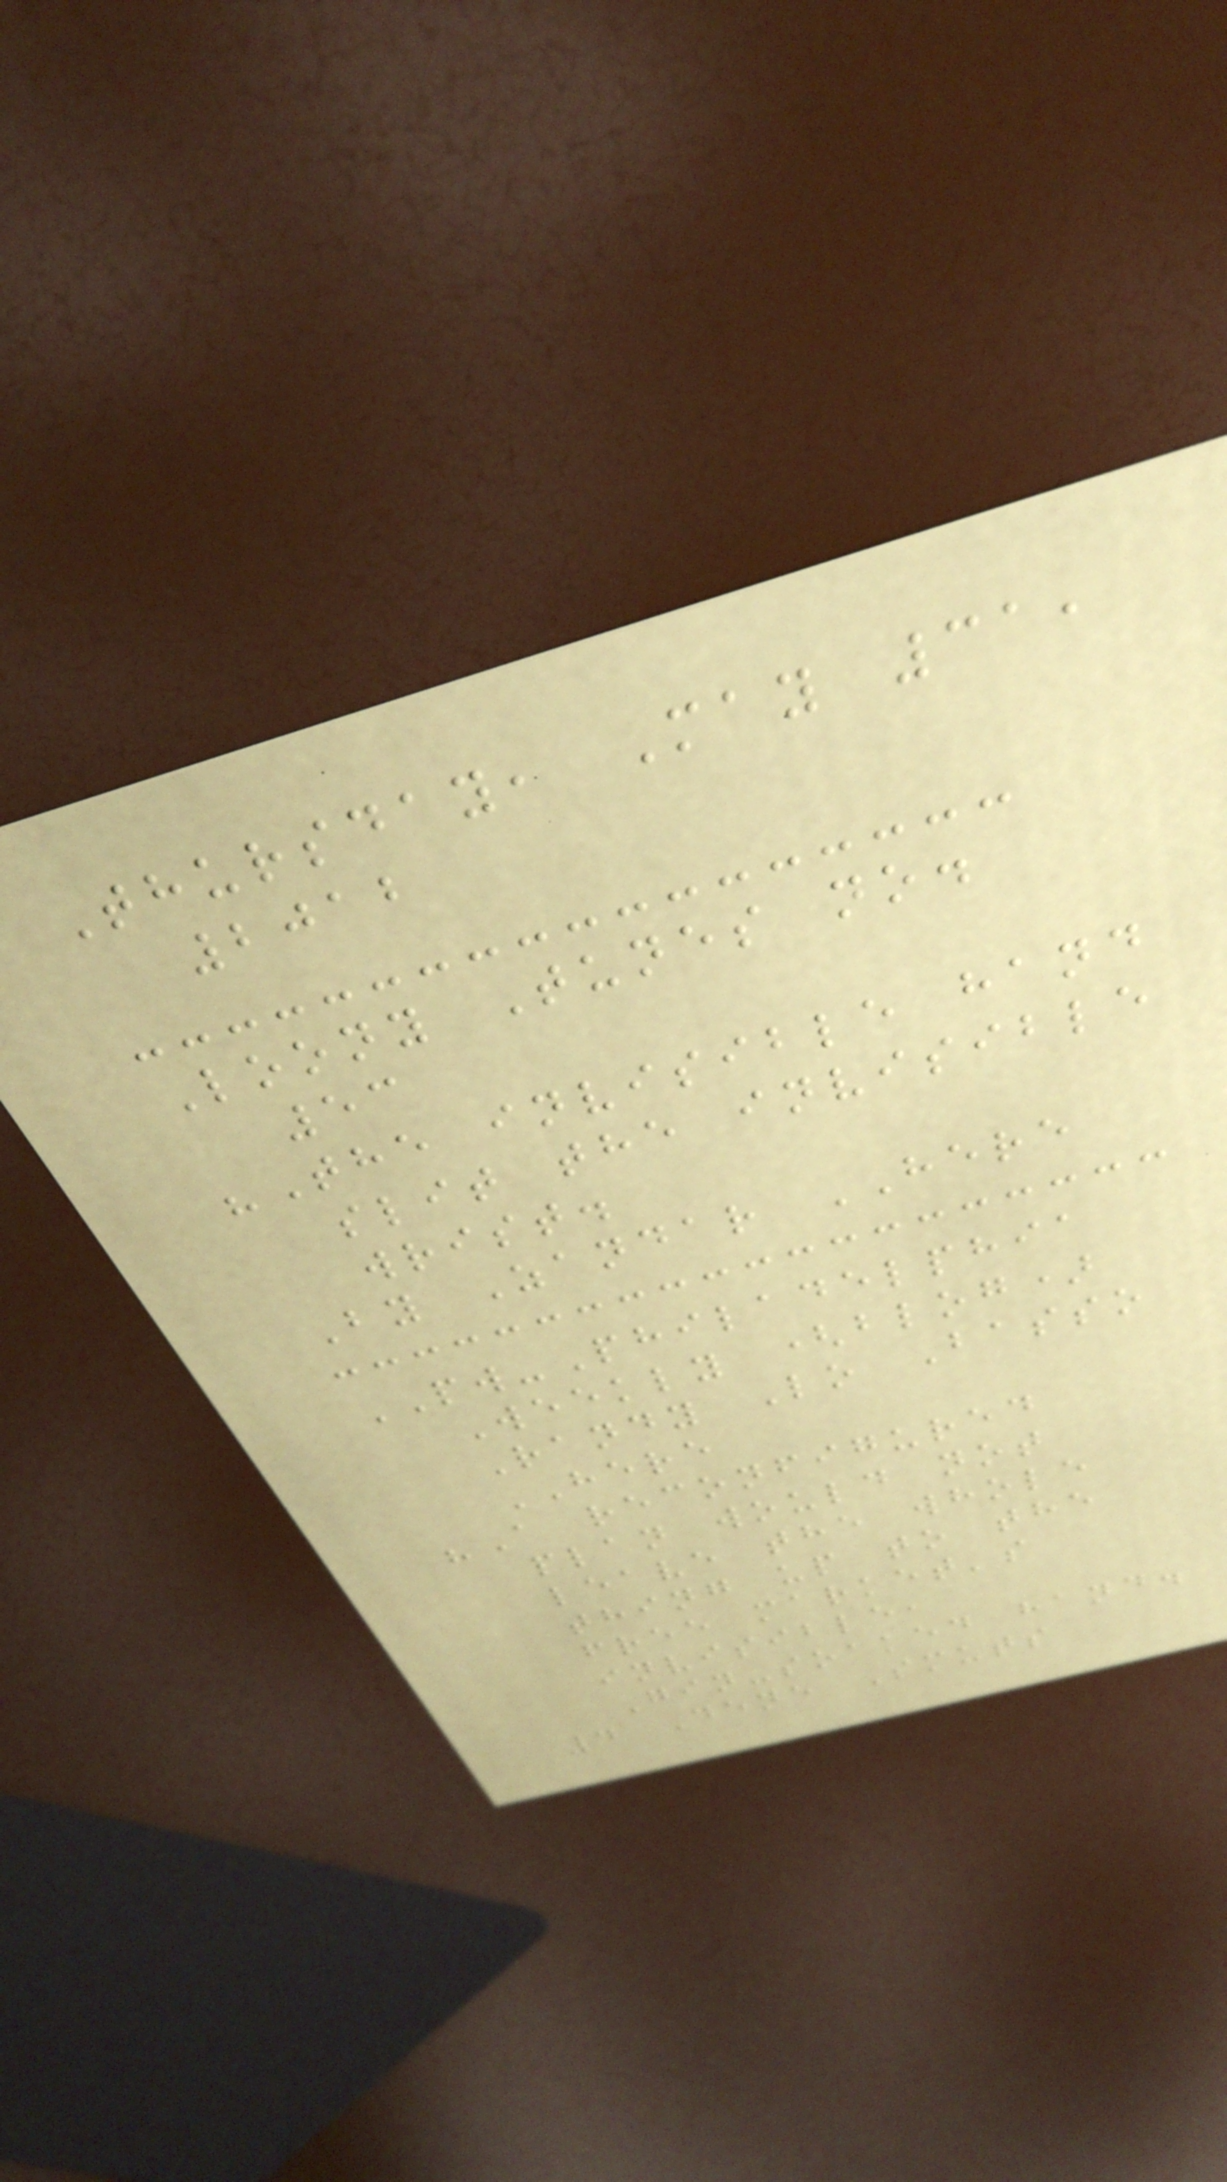Thursday, May 31,
2012
Loony Tunes no.
53
"The invisible hand
slit the invisible
wrist.
By Zandar HERE
PW-Philadelphia
Weekly (blog)
Randy Lo Basso
HERE
"A reconfigured
plan would not
leave the whole
thing up to the
free market's
invisible,
Gin-soaked hand.
4 Dene Smuts
